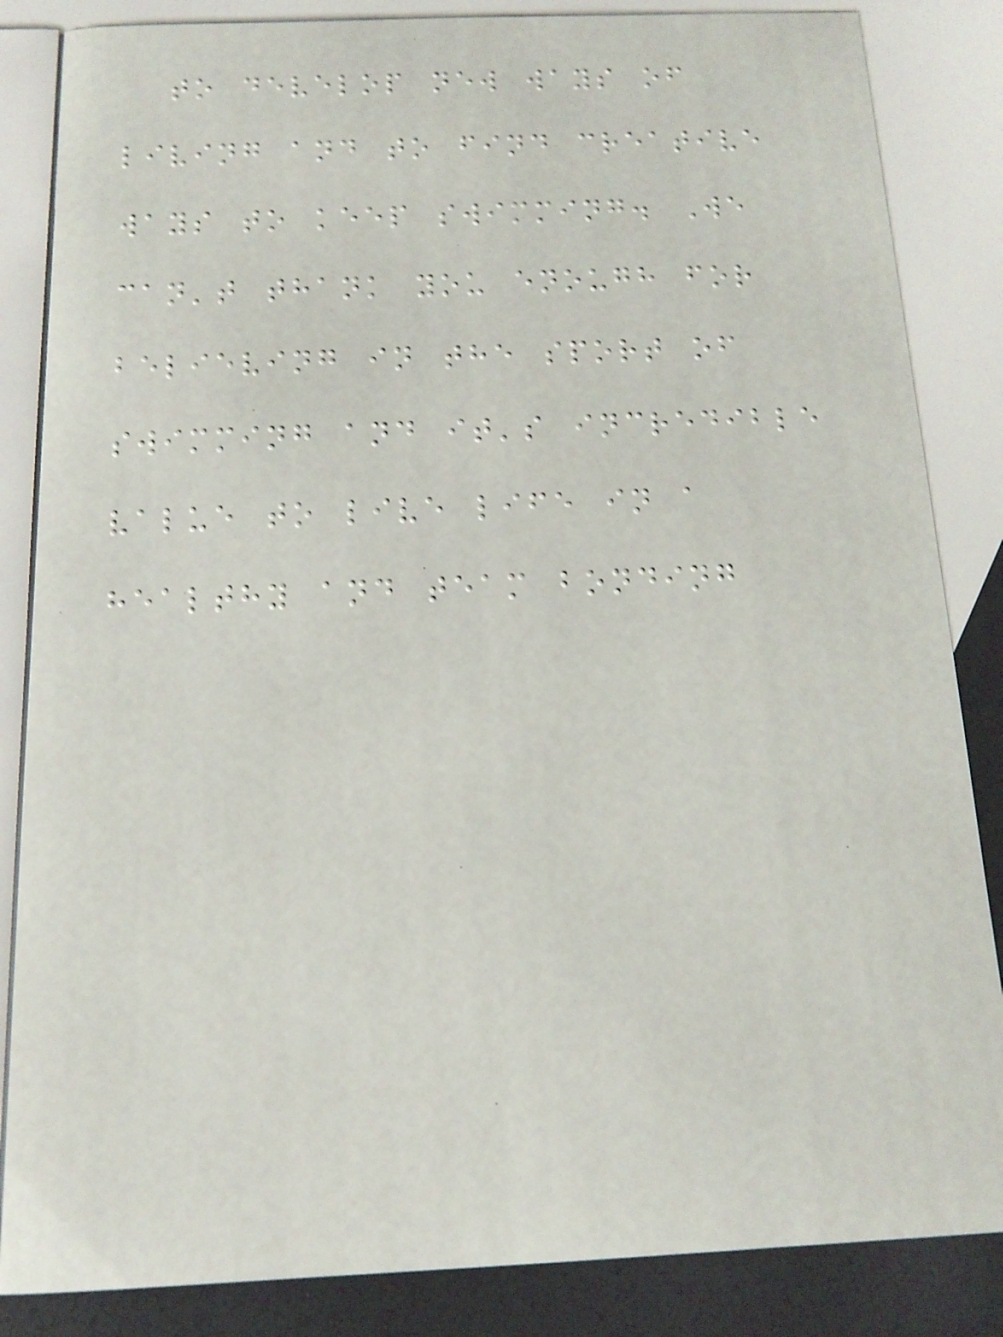to develop new ways of
living and to find creative
ways to keep swimming. We
can't thank you enough for
believing in the sport of
swimming and it's incredible
value to live life in a
healthy and team bonding
